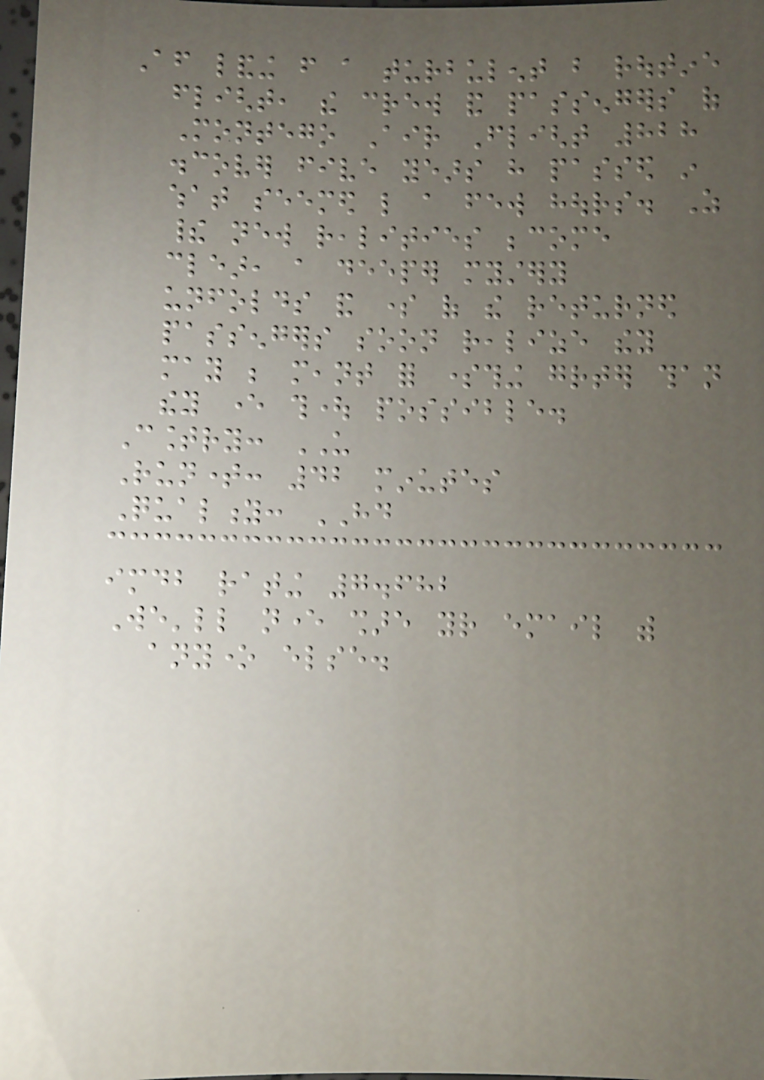After landing from a turbulent but routine
flight, the crew and passengers of
Montego Air Flight 828
discover five years have passed in
what seemed like a few hours. As
their new realities become
clear, a deeper mystery
unfolds and some of the returned
passengers soon realize they
may be meant for something greater than
they ever thought possible.
Country: US
Runtime: 42 minutes
Quality: HD
imdb rating 7.682
We'll never share your email with
anyone else.
